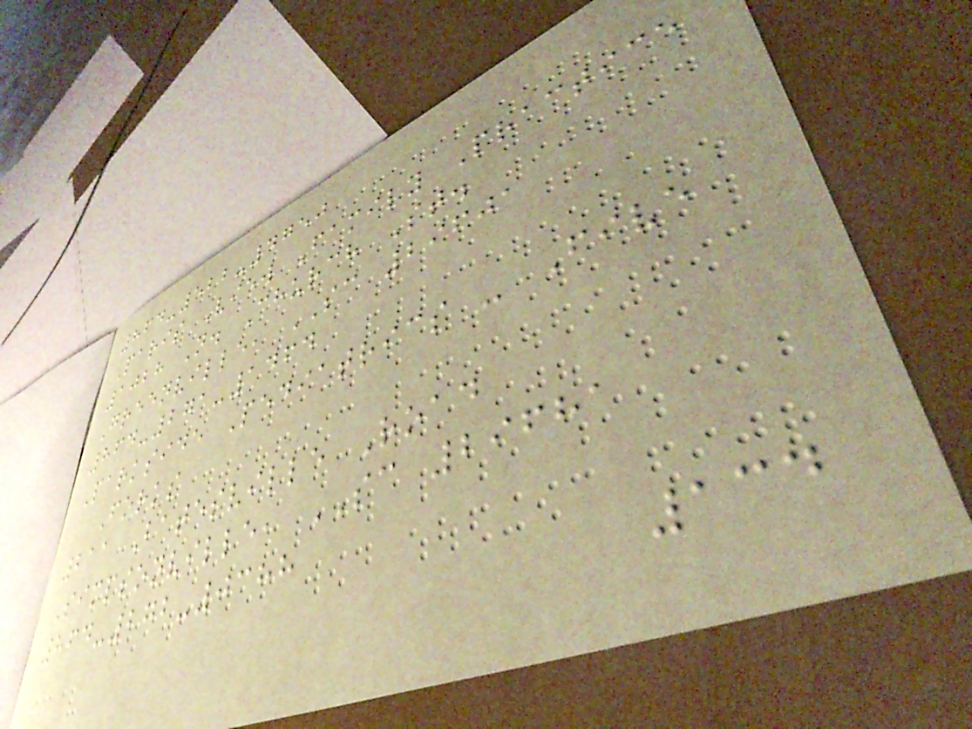864-522-4750
Paris View Family Practice
1028 N. Church St.
Greenville, SC 29601
864-271-1464
Parkside Pediatrics - Five
Forks
211 Batesville Road
Simpsonville, SC 29681
864-272-0388
134
